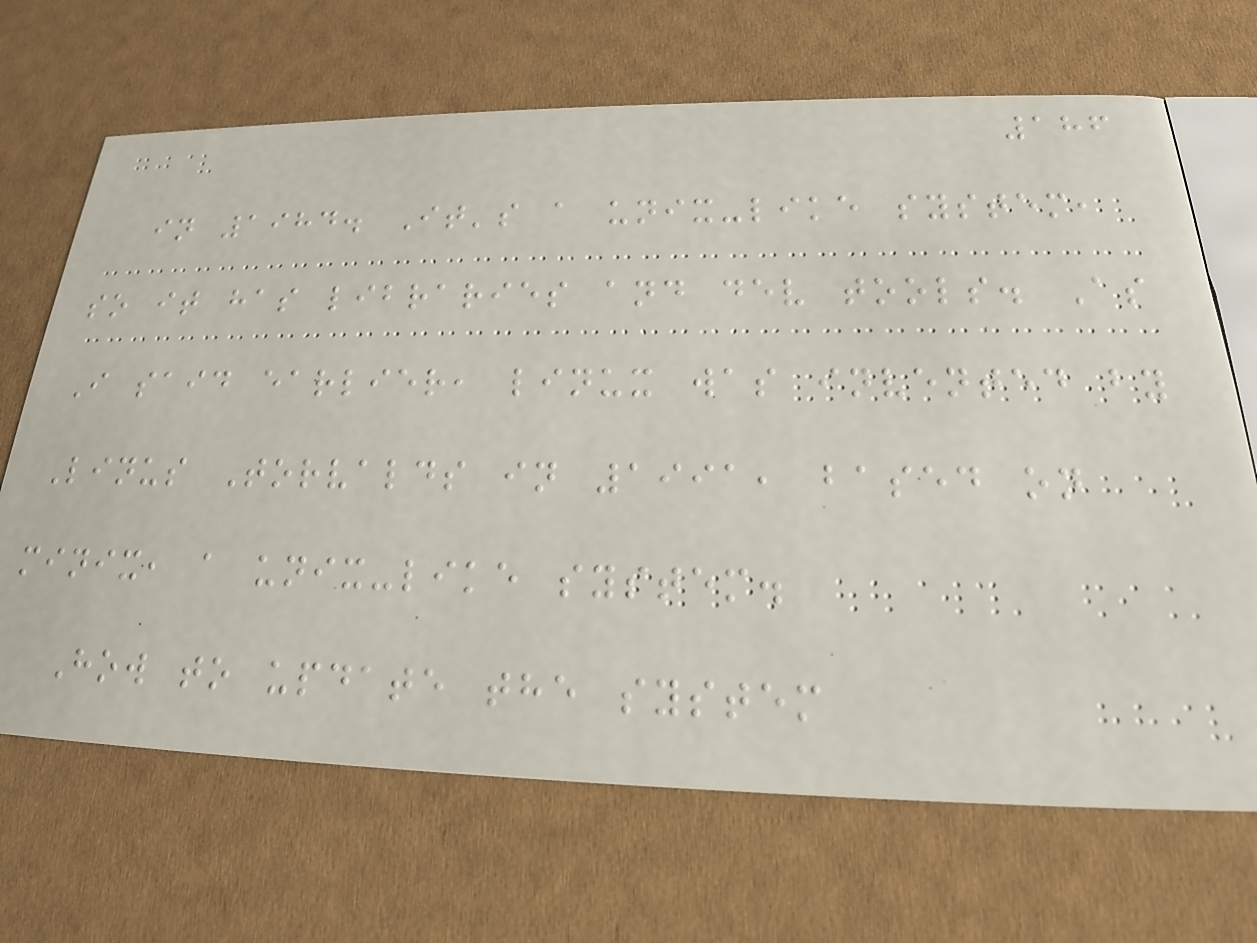186
in 1984. It's a unix-like system,
so it has libraries and dev tools. As
I said earlier, linux was invented by
Linus Torvalds in 1991, based on
minix, a unix-like system.
How to update the system
